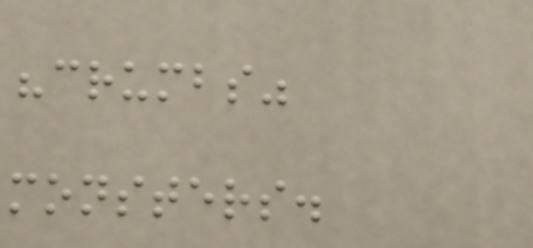"crumbs"
monsters.
